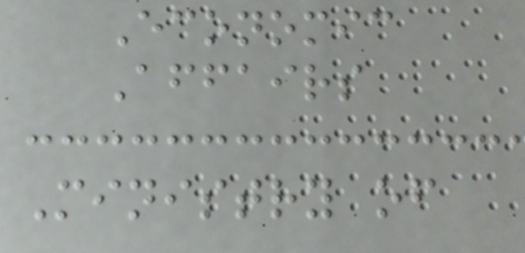Economic
Affairs
Ministry of
